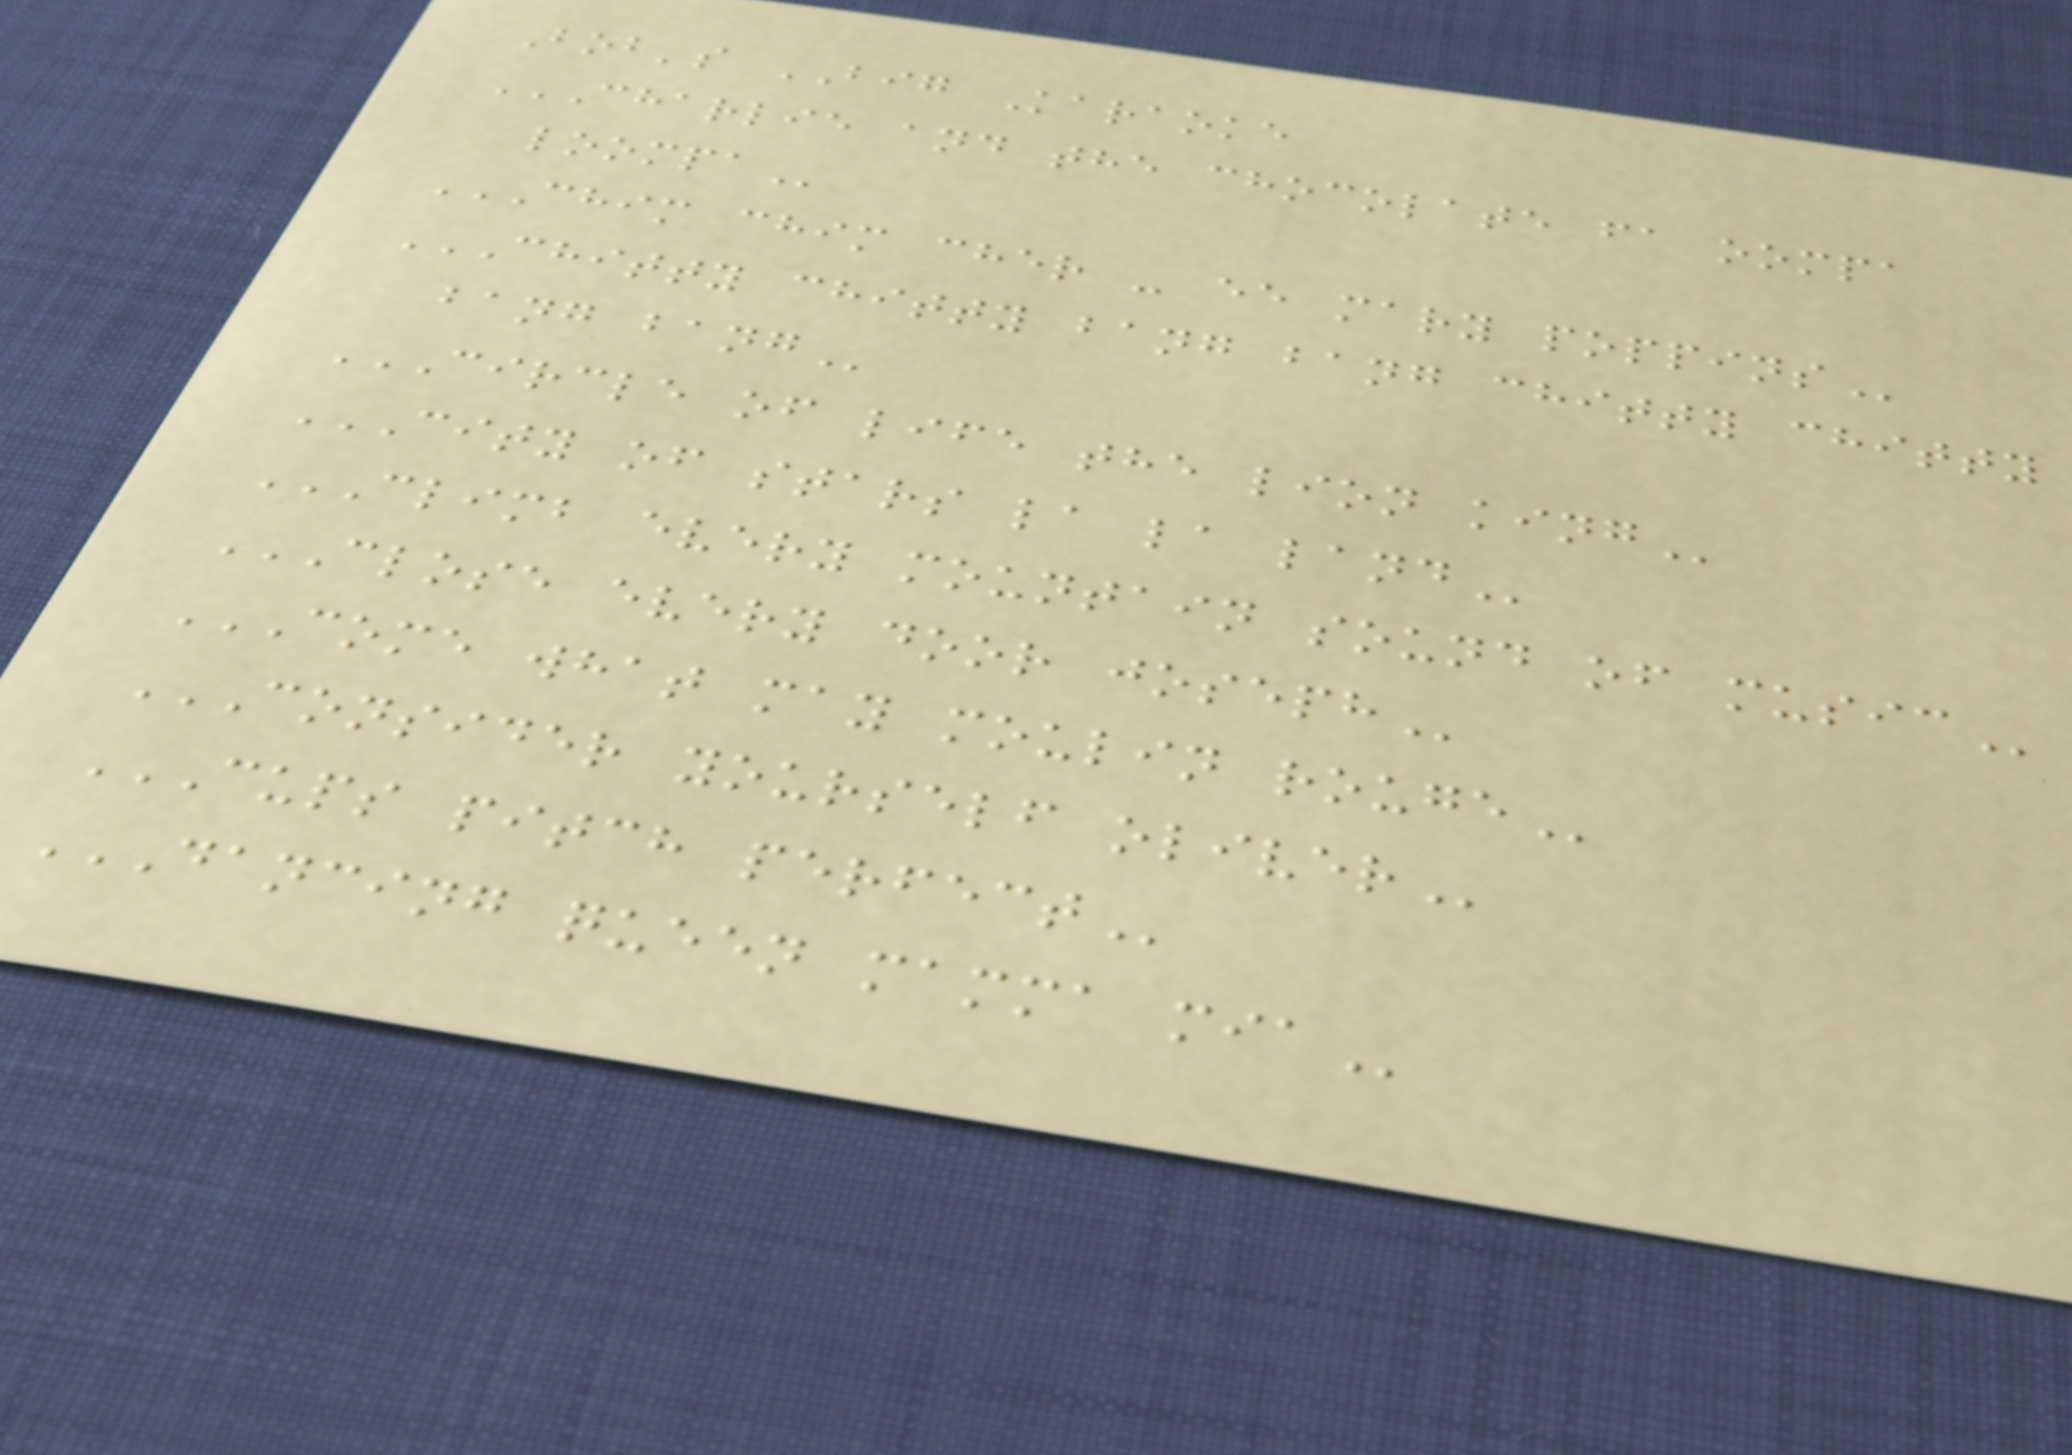Bob's BIG Karaoke
CHARLIE AND THE CHOCOLATE FA OOMPA
LOOMPA
CHIM CHIM CHER - EE MARY POPPINS
CHITTY CHITTY BANG BANG CHITTY CHITTY
BANG BANG
CIRCLE OF LIFE THE LION KING
CITY OF STARS LA LA LAND
CLIMB EVERY MOUNTAIN SOUND OF MUSIC
CLOSE EVERY DOOR JOSEPH
COME WHAT MAY MOULIN ROUGE
CONSIDER YOURSELF OLIVER
CUPS PITCH PERFECT
DANCING QUEEN MAMMA MIA
